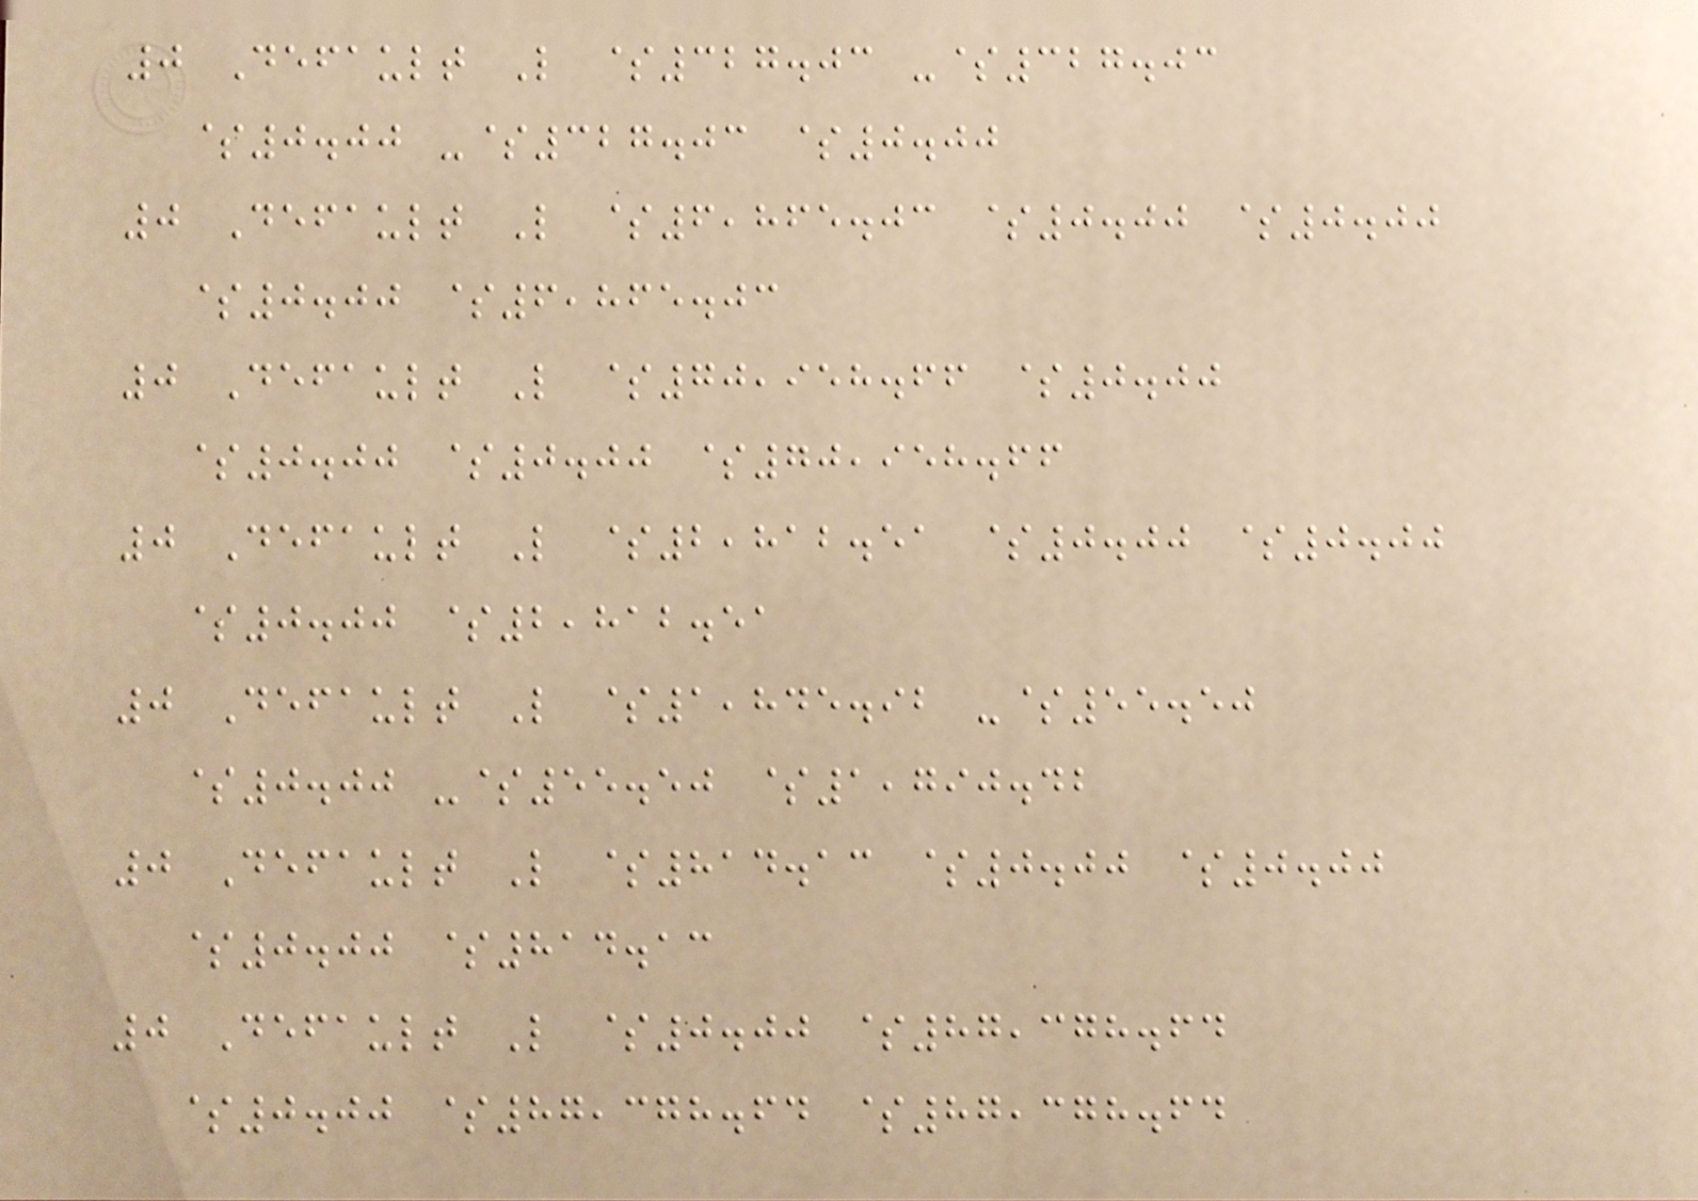0 Default L $327.03 -$327.03
$0.00 -$327.03 $0.00
0 Default L $6,865.03 $0.00 $0.00
$0.00 $6,865.03
0 Default L $70,958.66 $0.00
$0.00 $0.00 $70,958.66
0 Default L $2,812.51 $0.00 $0.00
$0.00 $2,812.51
0 Default L $1,845.92 -$55.50
$0.00 -$55.50 $1,790.42
0 Default L $814.13 $0.00 $0.00
$0.00 $814.13
0 Default L $0.00 $87,378.64
$0.00 $87,378.64 $87,378.64
